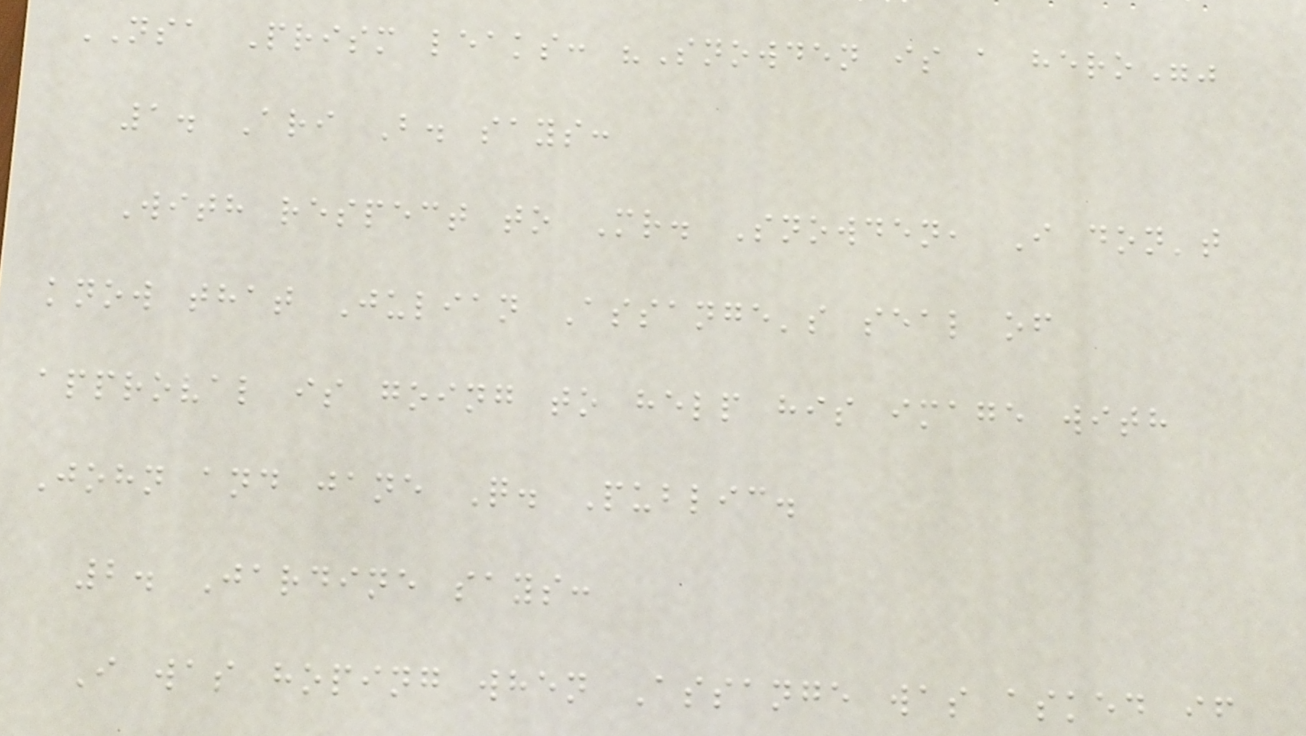NSA Prism leaks: "Snowden is a hero""
1. Ari B. says:
With respect to Mr. Snowden, I don't
know that Julian Assange's seal of
approval is going to help his image with
John and jane Q. Public.
2. Jardine says:
I was hoping when Assange was asked if
